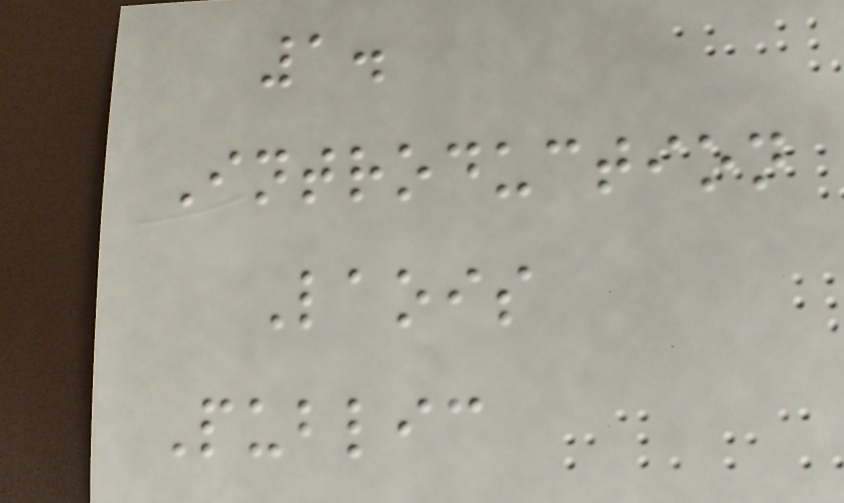1.
Introduction
Laois
Public
